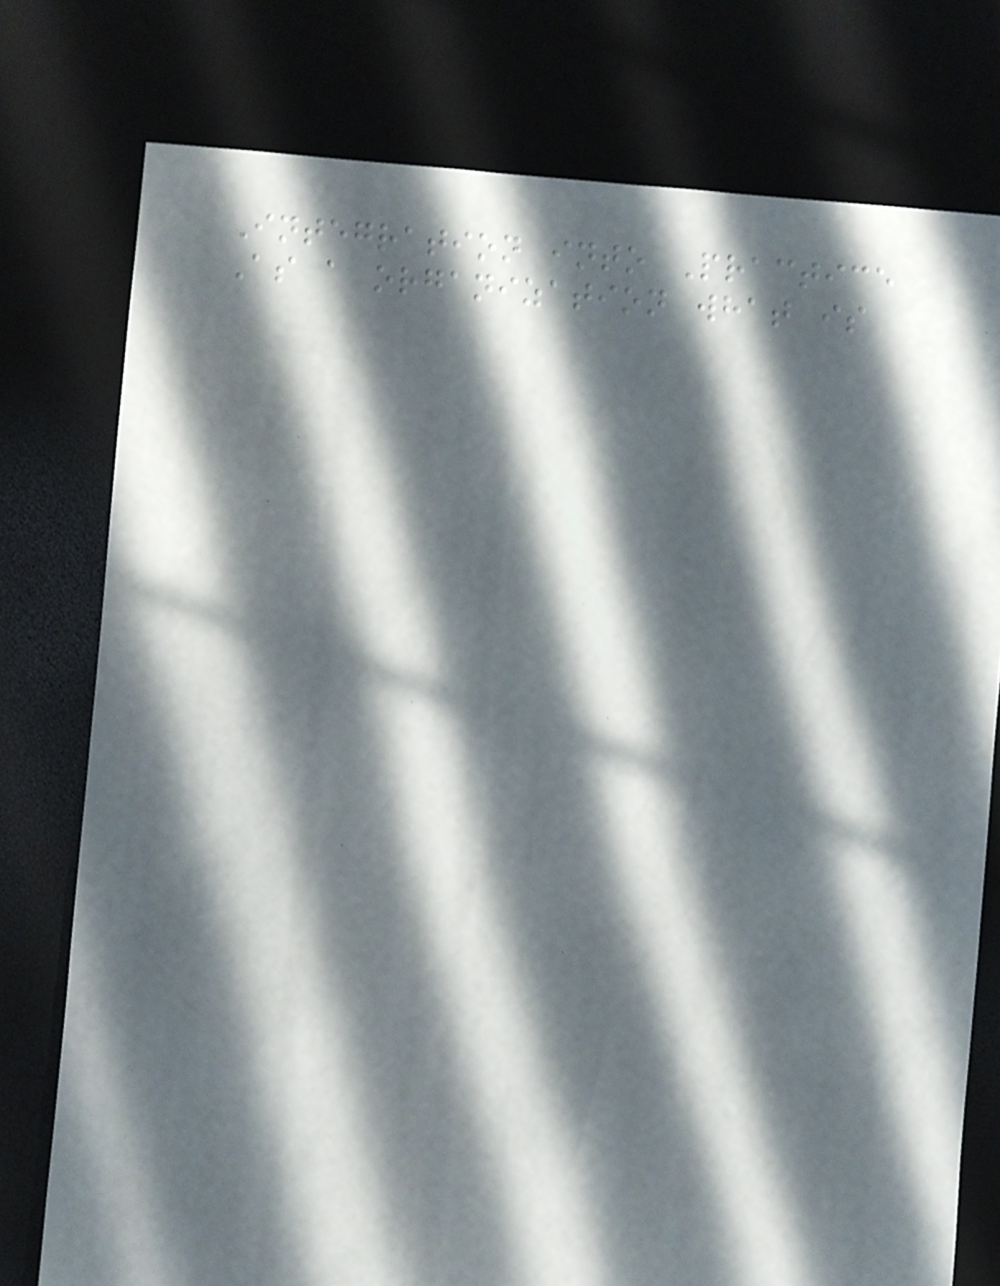Integration into Practice
As a organization what is
